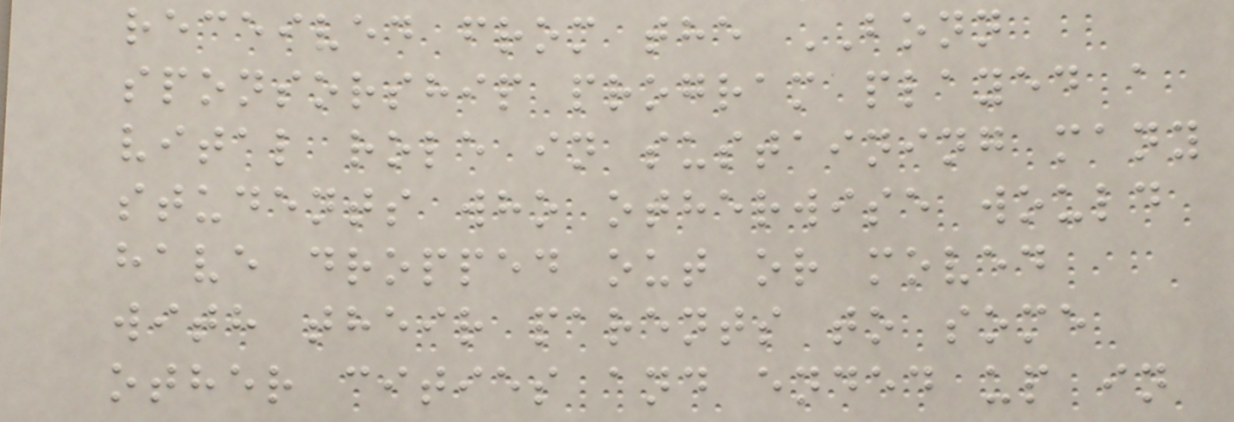received from the BONN
sponsorship program played a
vital role in sustaining many
students who otherwise would
have dropped out or moved
with their parents to some
other cities and ended up in
